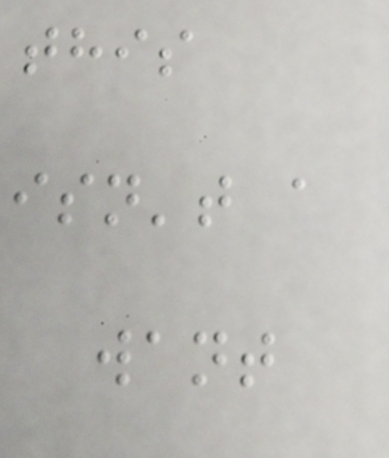this
isn't a
want
